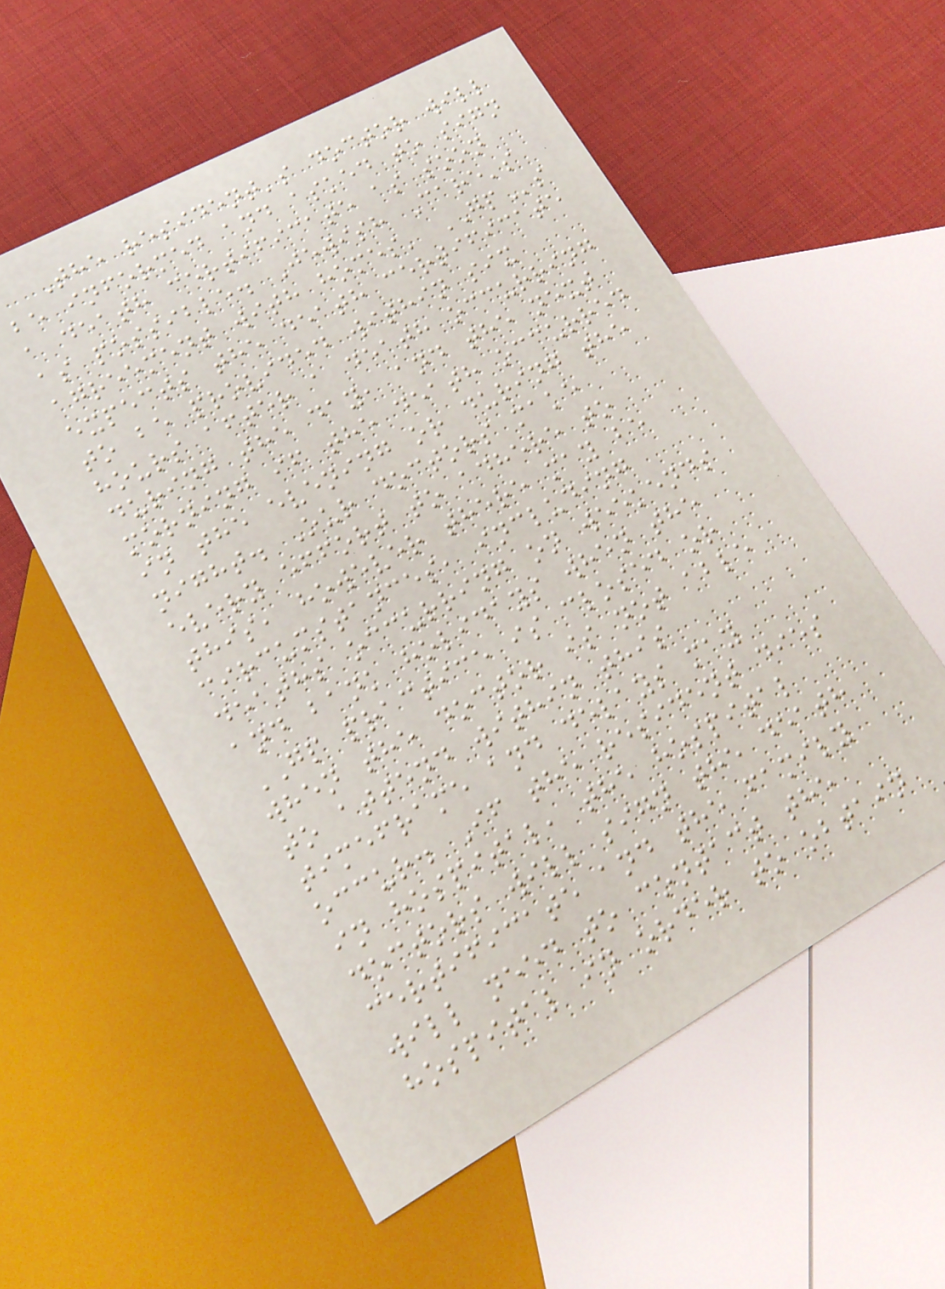The resident's doctor will
be informed and asked to sign
a death certificate as soon
as possible. Jewish Care's
agreement with homes' GPs
expects the death certificate
to be provided within six
hours after a death occurring
during the day, and the next
morning if the death occurred
in the evening or during the
night. Our doctors make
every effort to adhere to
this, however there may be
circumstances, including
deaths occurring on weekends
and bank holidays when the
GP practice is closed or
when the doctor is not able
to attend within this
timeframe and delays may
occur. If the resident dies
in hospital, the hospital
doctors will sign the death
certificate and the family
will need to contact the
hospital in order to obtain
